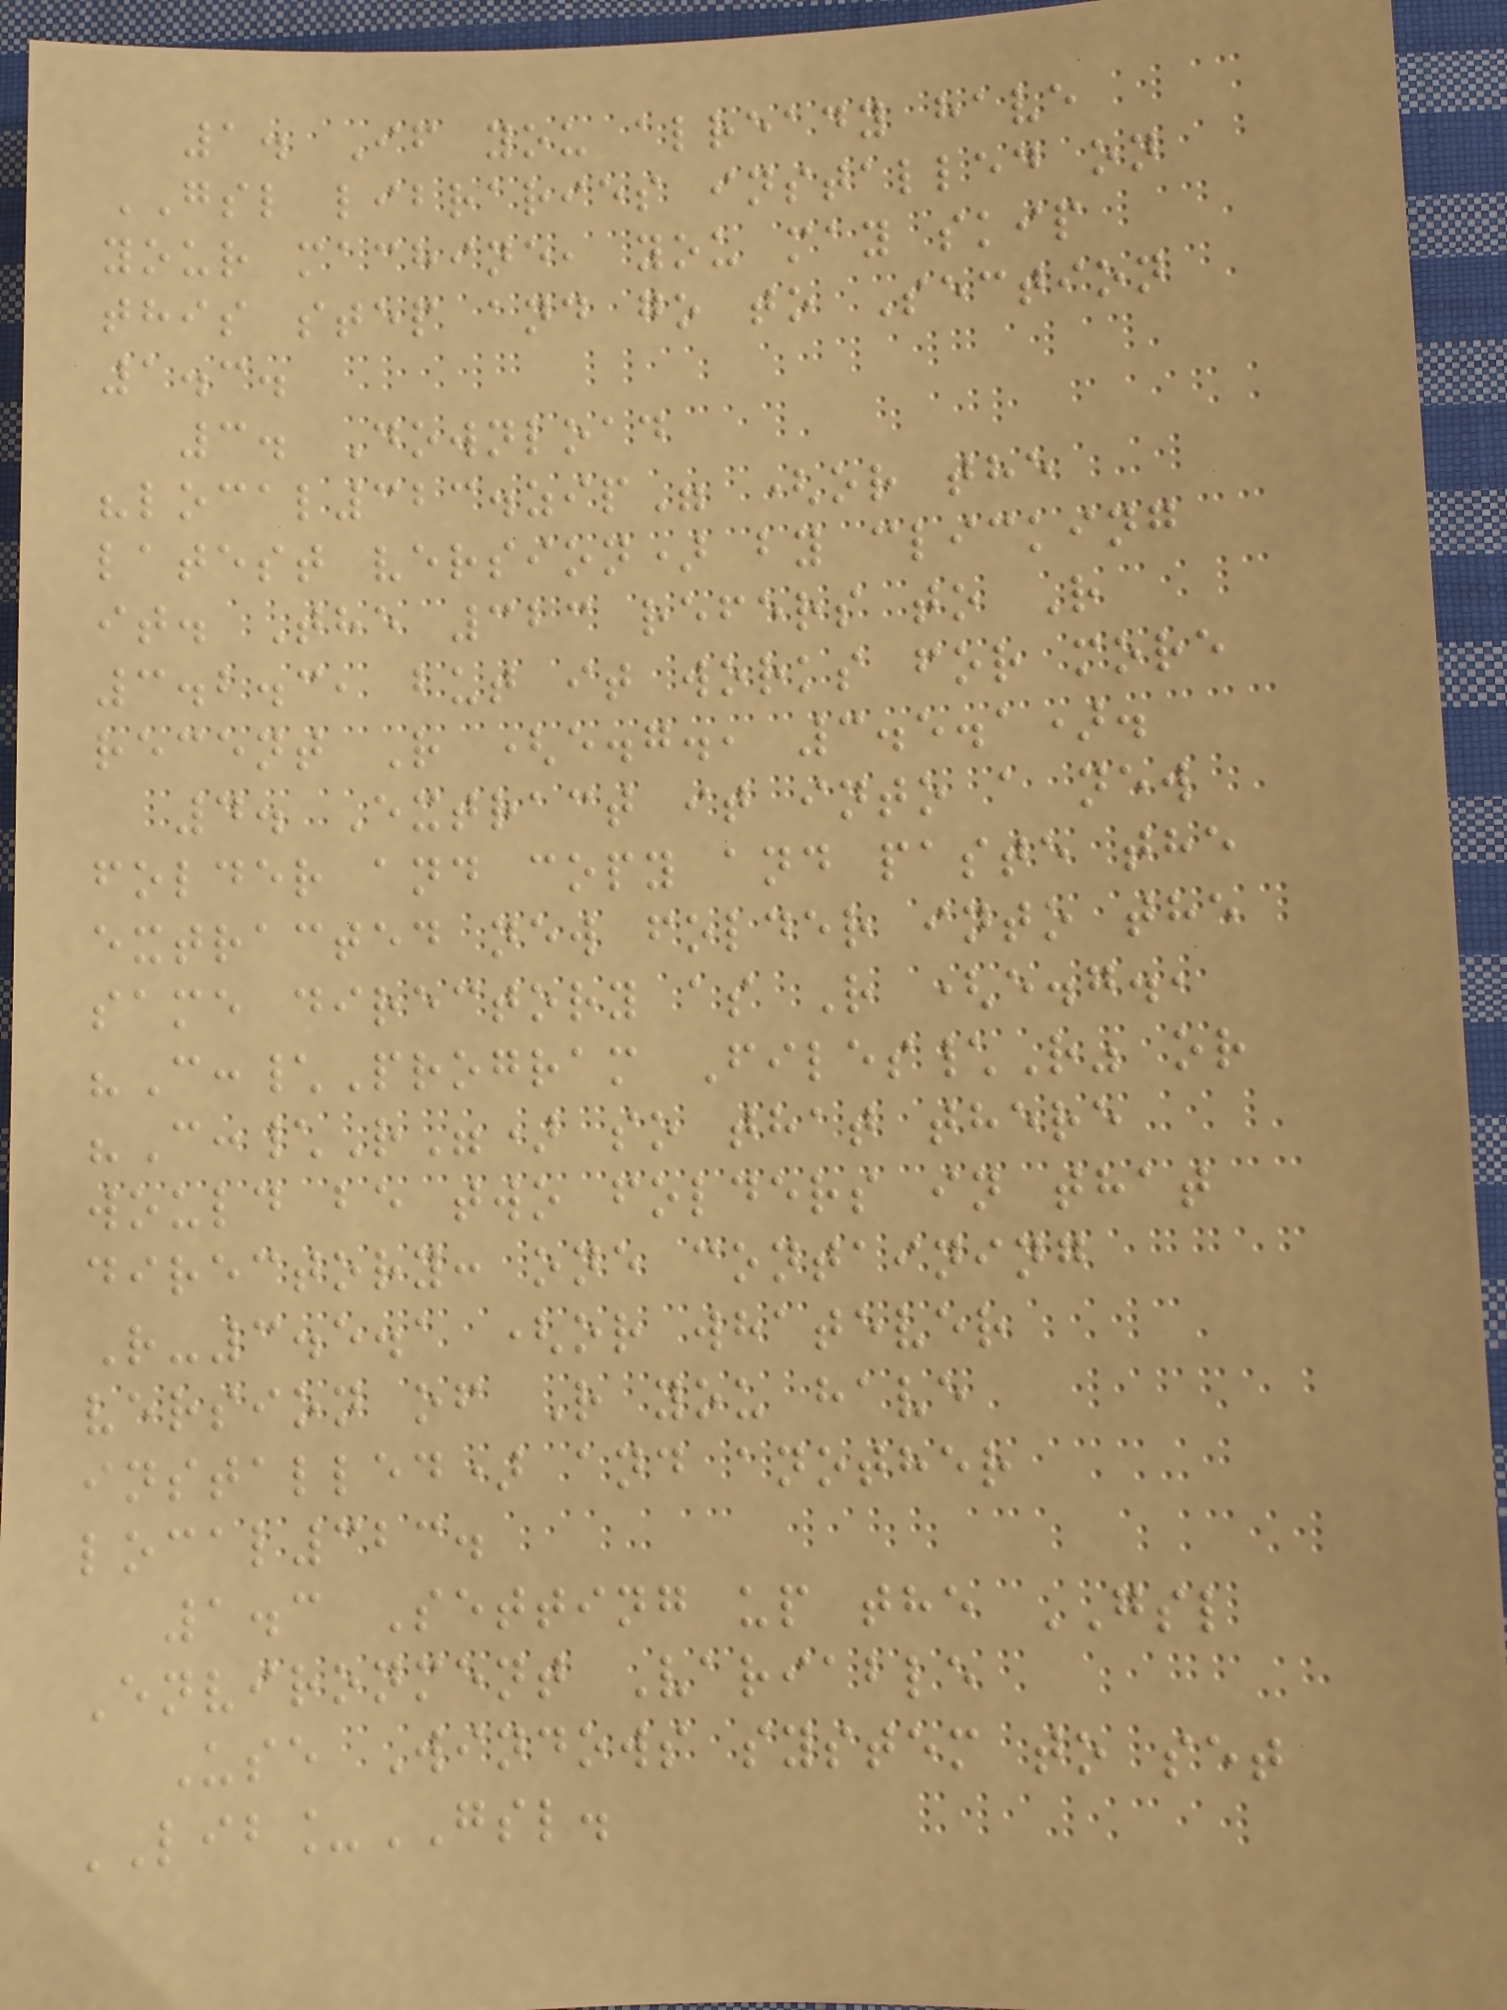1. If you already have
GSL libraries installed on
your machine, you may skip
this step and go to Section
1.3.
3. Download
"local323.zip" (or the
latest version) by clicking
it. The 323 refers to R
3.2.3, but it works for more
recent R (e.g., 3.5.1).
4. Extract it into a new
folder and copy and paste the
extracted new folder into the
same directory as R (e.g.,
"C:\Program Files\R" or
"C:\R") so that there
would be two folders in that
directory: one containing
R-3.5.1 (or whatever
version of R you have
installed) and another
local323.
1.3 Setting up the GSL
Environment Variable
Use Windows system to set
LIB_GSL.
